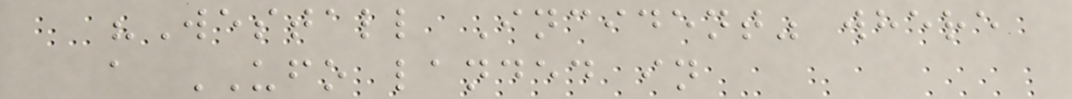"Westall Incident" where
a UFO landed in
